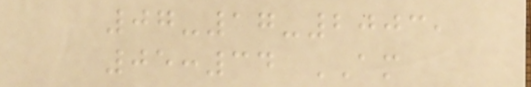07-17-2003,
05:34 AM
